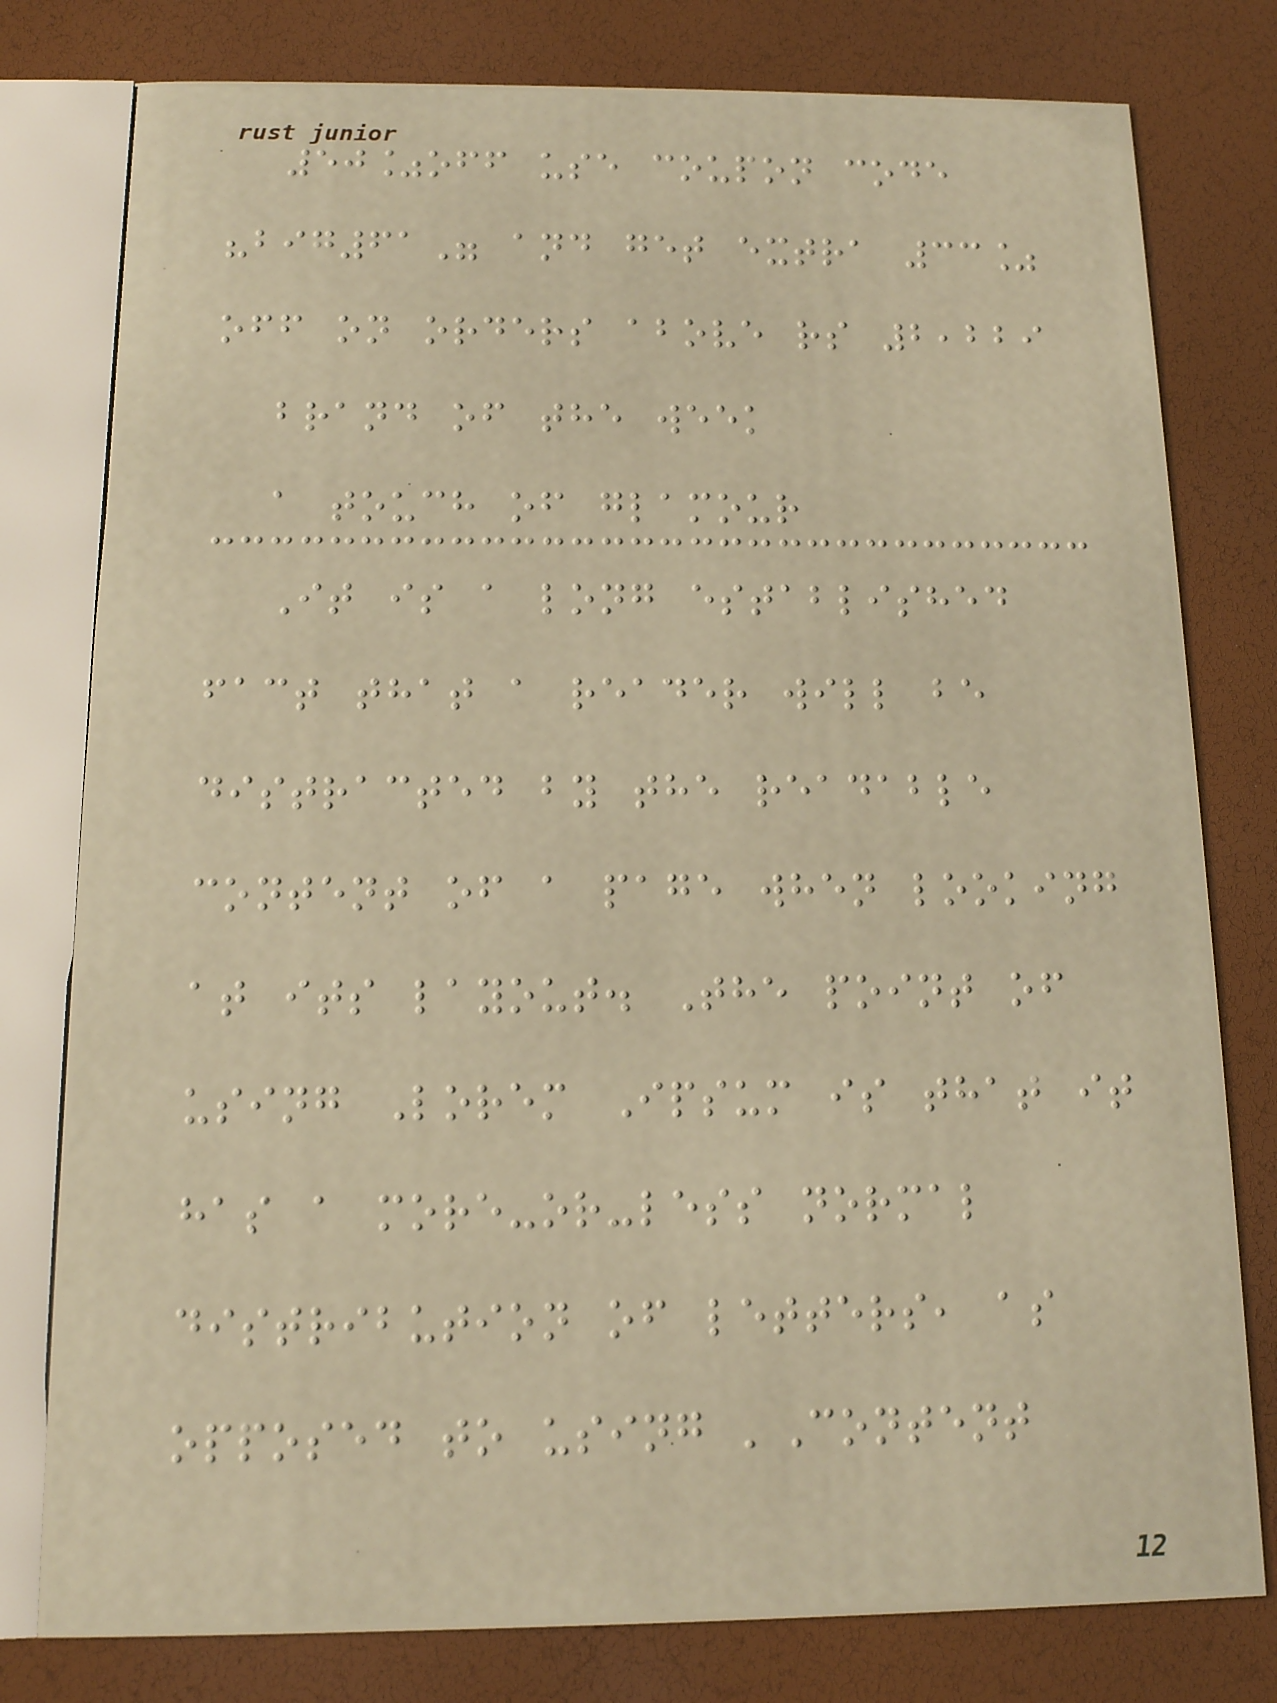50%off use coupon code
"big61" and get extra 33%
off on orders above rs 2,229
brand of the week
a touch of glamour
It is a long established
fact that a reader will be
distracted by the readable
content of a page when looking
at its layout. The point of
using Lorem Ipsum is that it
has a more-or-less normal
distribution of letters, as
opposed to using 'Content
